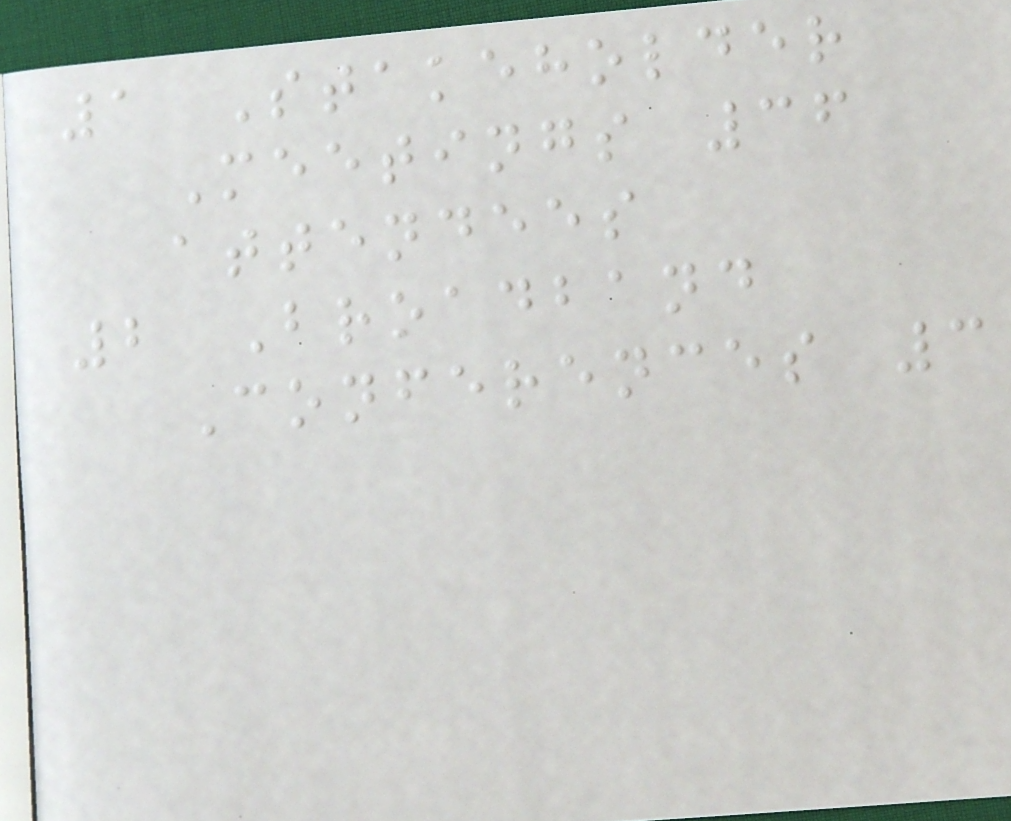1 Stakeholder
Meetings 36
attendees
2 Broadband
Conferences 3
